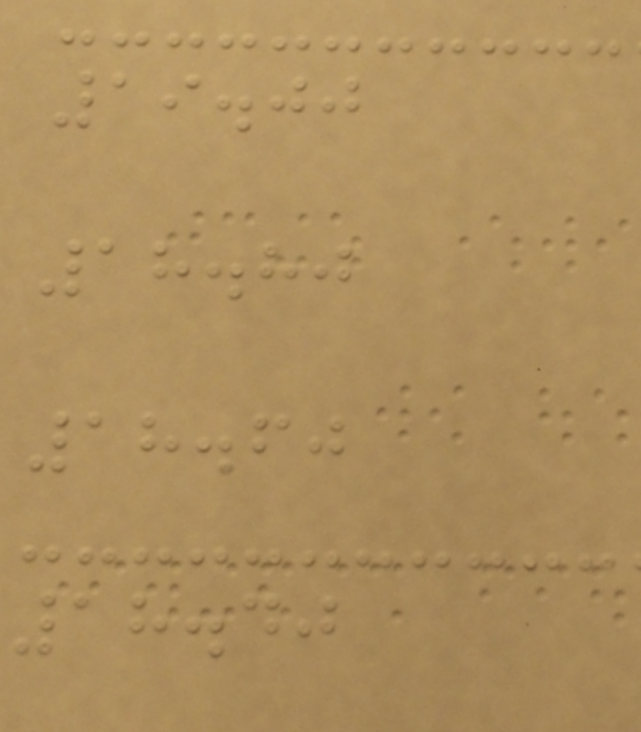19.00
18.80
18.60
18.40
